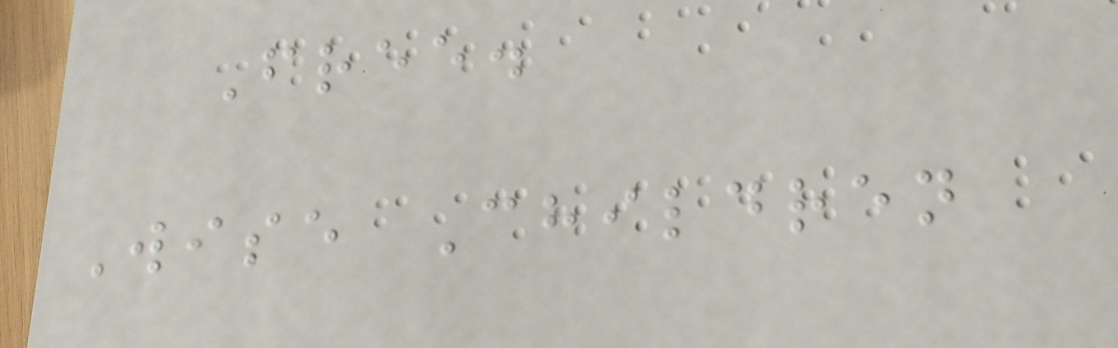Free.
Wise Children
